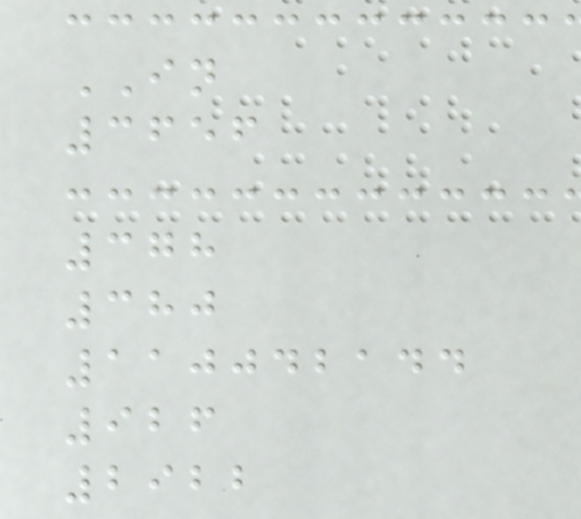IN
3656
378
380
110042144
926
2922
